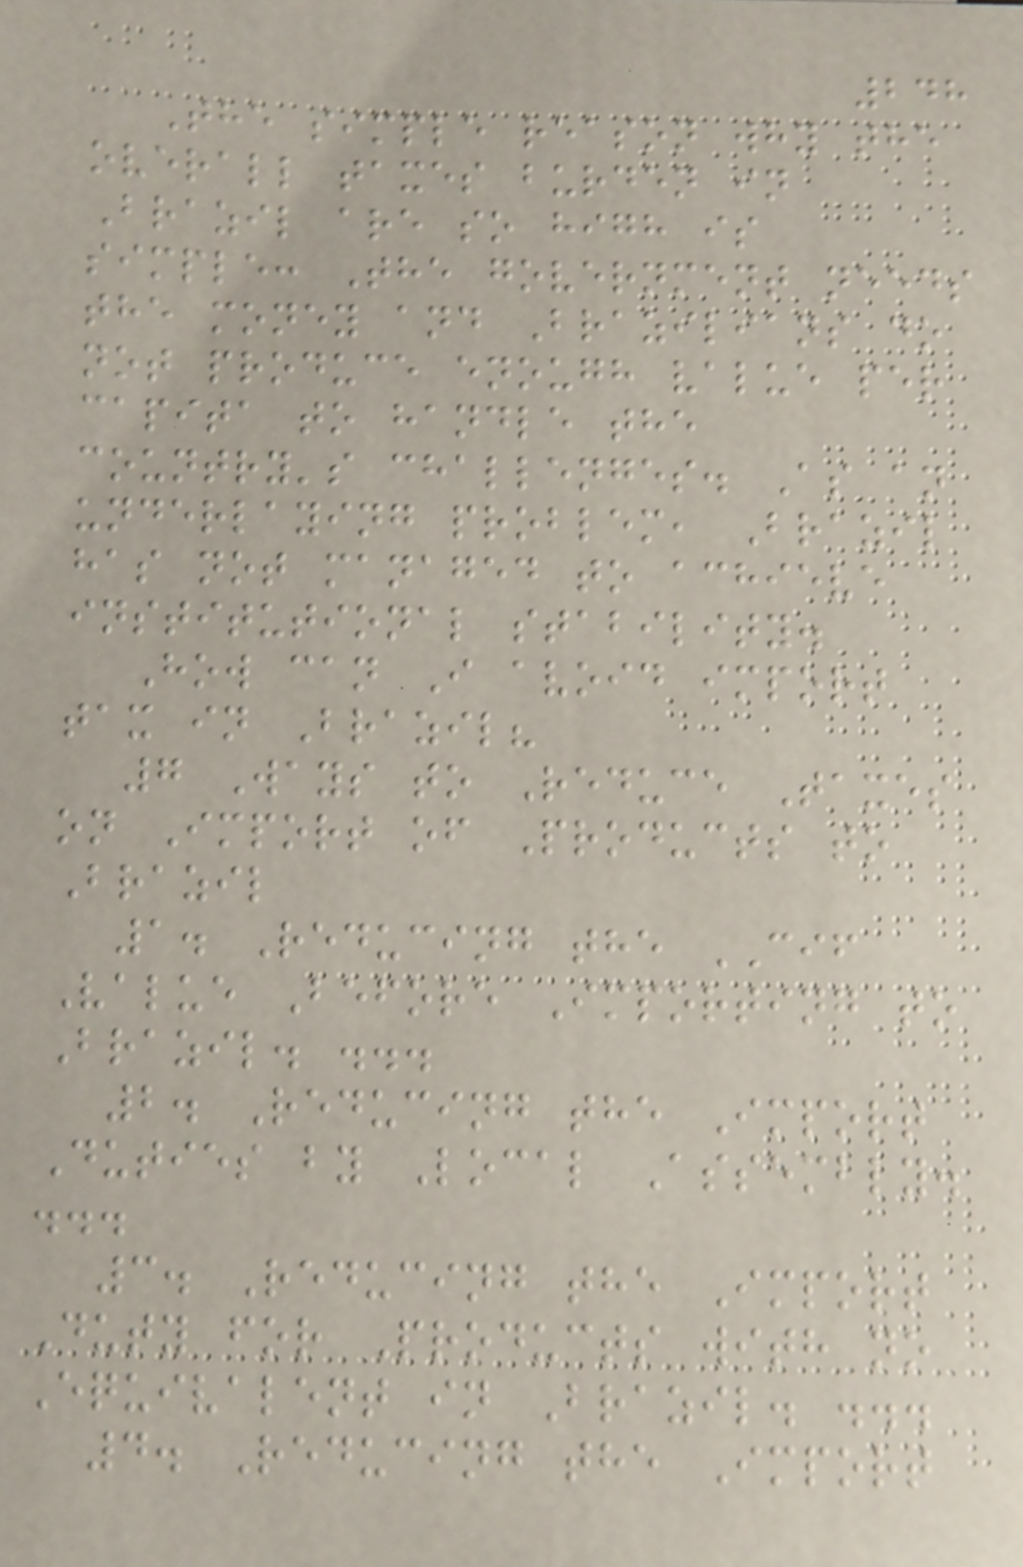248
The simple reason why the
overall taxes burden in
Brazil are so high is
simple: The government needs
the money and Brazilians do
not produce enough value per
capita to handle the
country's challenges. As an
underlaying problem, Brazil
has not managed to achieve
institutional stability.
How can I avoid import
tax in Brazil?
7 Ways to Reduce Taxes
on Import of Products to
Brazil
1. Reducing the CIF
Value Before Importing to
Brazil. ...
2. Reducing the Import
Duties by Local Assembly.
...
3. Reducing the Import
Duty for Products with no
Equivalent in Brazil. ...
4. Reducing the Import
